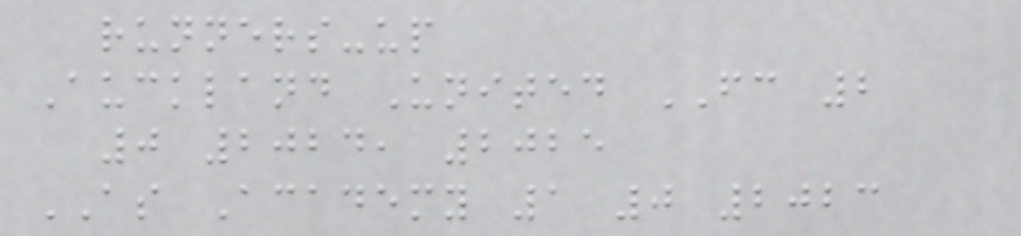runners-up
Auckland United FC 2
0 2024, 2025
AS Academy 1 0 2023
